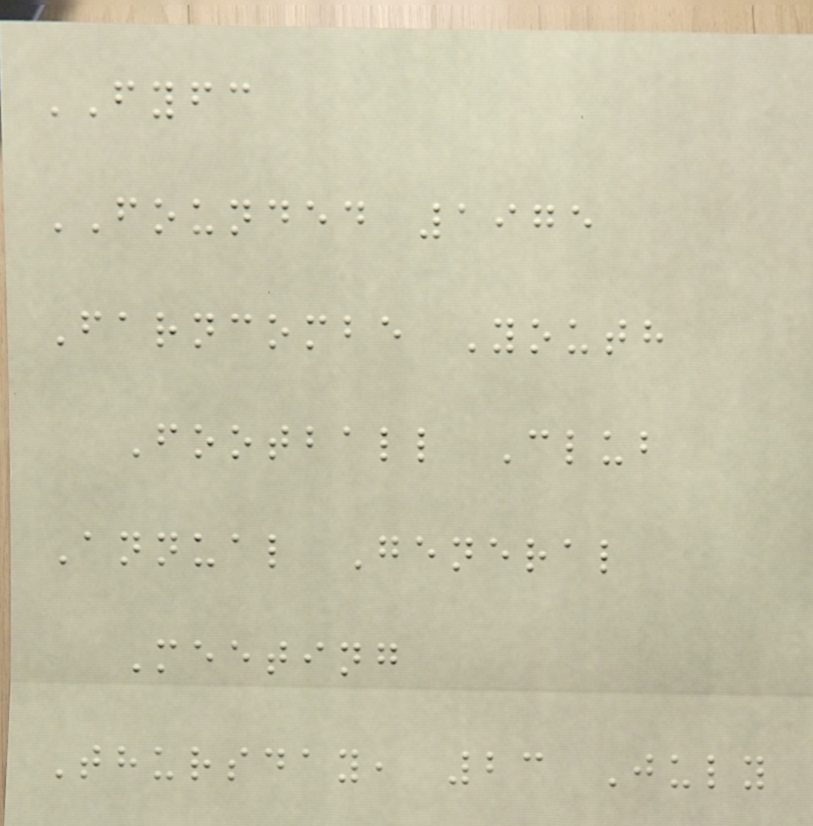FYFC
FOUNDED 1975
Farncombe Youth
Football Club
Annual General
Meeting
Thursday, 23 July
